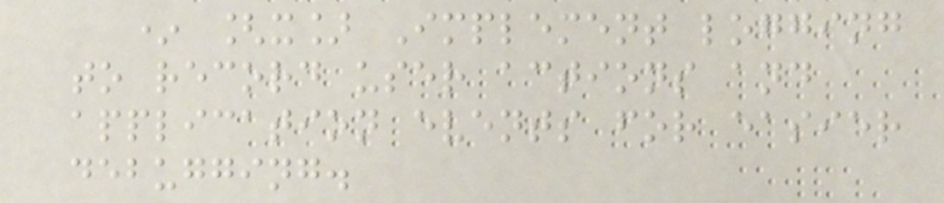* [x] Implement logging
to record user actions and
application events for easier
debugging.
